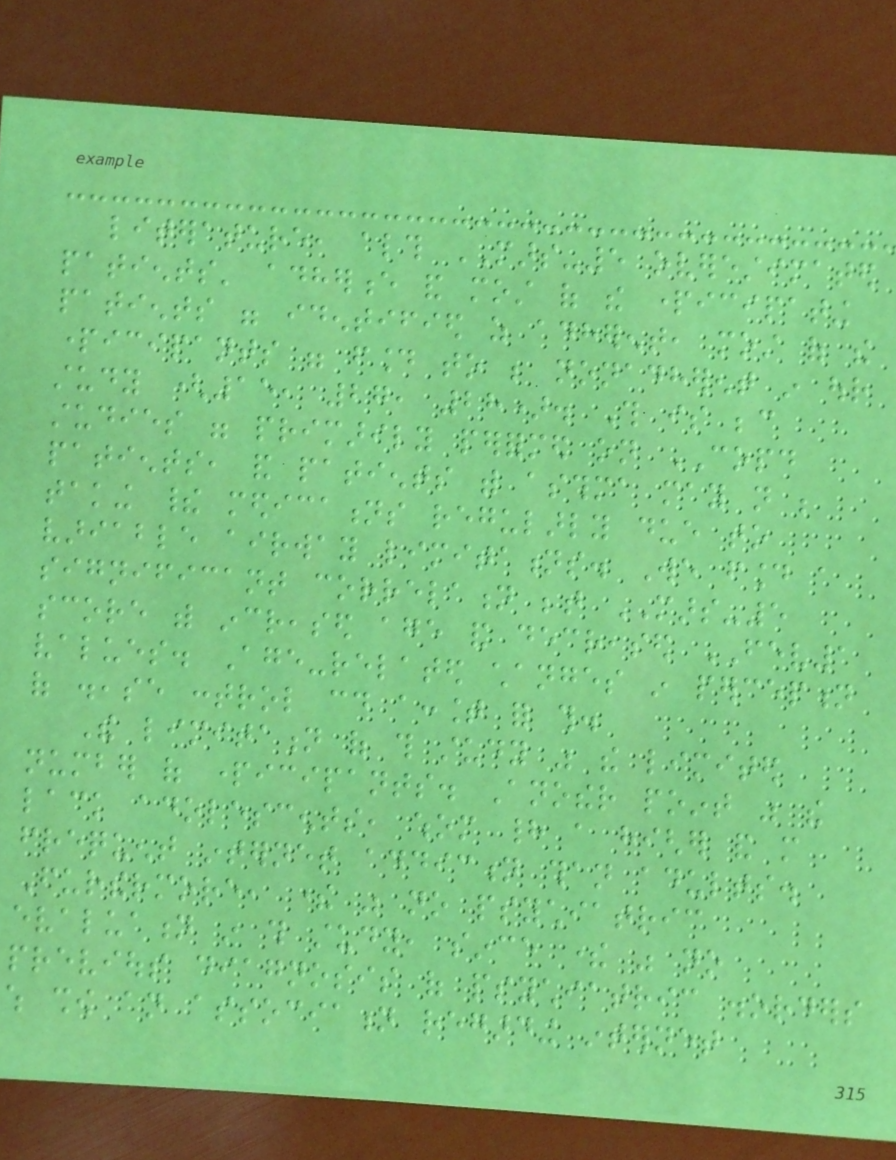literature, although MARS-5 overestimated
patients' adherence and most of the participating
patients were identified as adherent, most of the
participants were found to be nonadherent in our
study (15, 27, 28). This is because
studies were primarily performed on COPD
patients, and patients with asthma may not be
taking their medications regularly due to
variable airway limitations. We found a
significant correlation between MARS-5
score with increased age and decreased FEV1
values. Age-related changes in perception
of disease control could account for this.
The limitation of this study was the limited
number of participants. Another point was the
lack adolescents, whom had a higher and more
frequent internet addiction than adults.
Furthermore, there was no psychiatric
evaluation in this study, since there was no
previous diagnosis of psychiatric disorders
which show an association regarding internet
